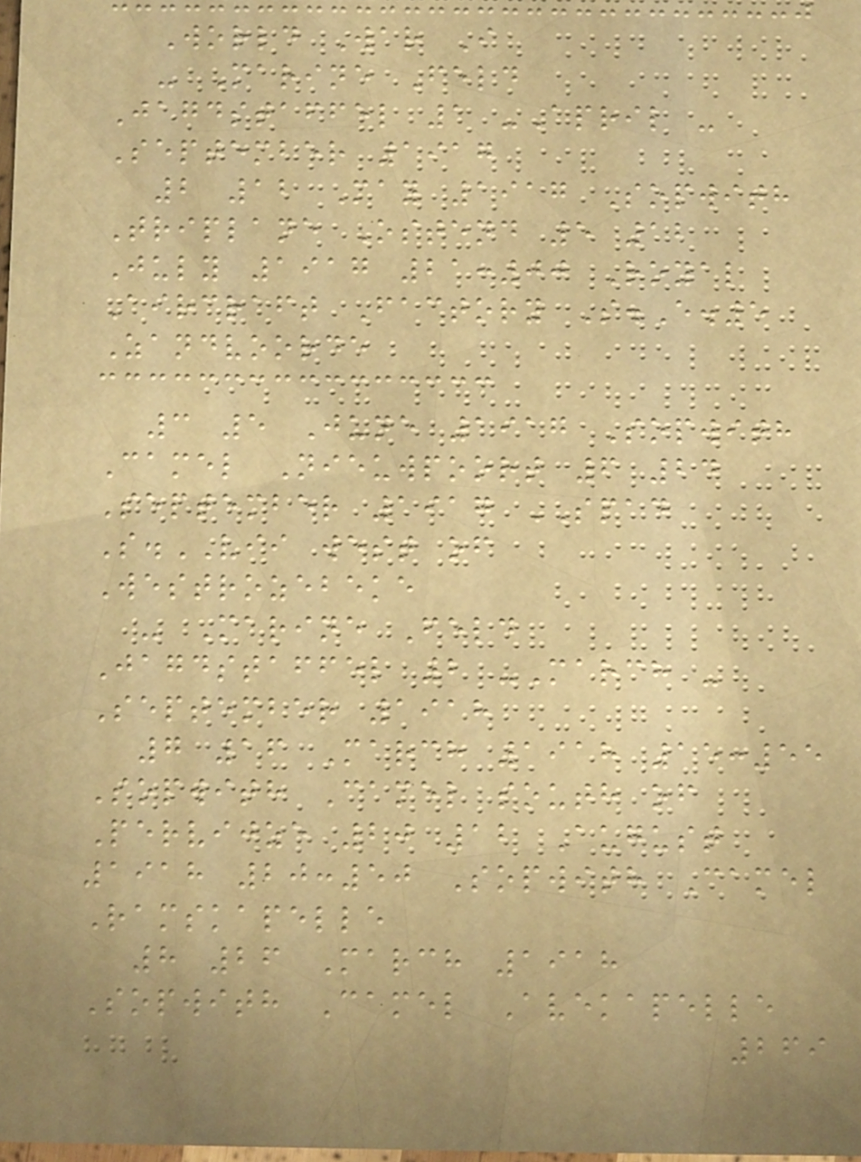World War I
- Marine Feld
Jagdstaffel 1 -April -
September 1917
2 12 May 1917 Sopwith
Triplane Ostend 5 12
July 1917 21:00 Royal
Aircraft Factory S.E.5
Zandvoorde
3 5 June 1917 Sopwith
Camel Nieuwpoort 6 24
September 1917 SPAD
S.VII west of
Westrozebeke
- Marine Feld
Jagdstaffel 2 -March -
September 1918
7 16 March 1918 15:55
Sopwith Camel south of
Pervijze 20 12 August
1918 20:50 Sopwith Camel
Ramskapelle
8 26 March 1918
Sopwith Camel Avekapelle
269
